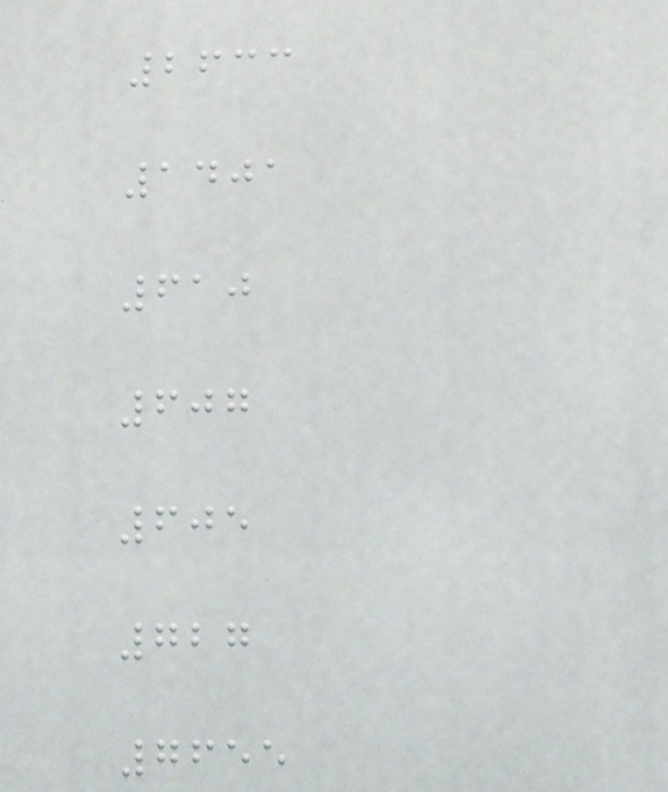2633
1401
610
607
605
727
7655
